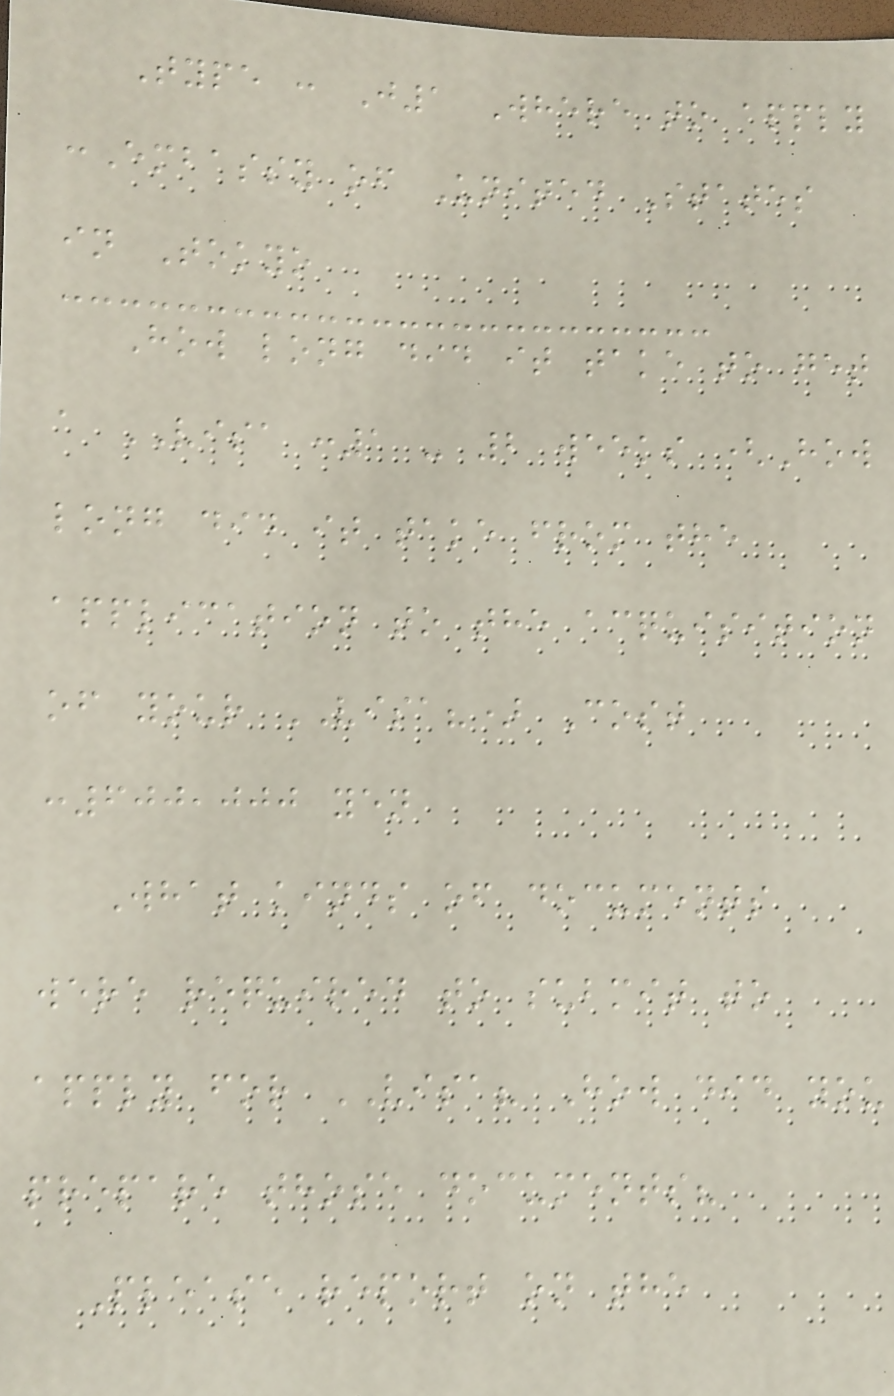Type : J1 Where to apply
:Embassy of United States
in Tokyo
How long did it take to get
a VISA :1 - 2 weeks (How
long did it take from the
application to the acquisition
of your VISA?) Cost
:600,000 yen
What kinds of documents
were required to submit to
apply for VISA? How did you
prepare those documents?
Please report on the
